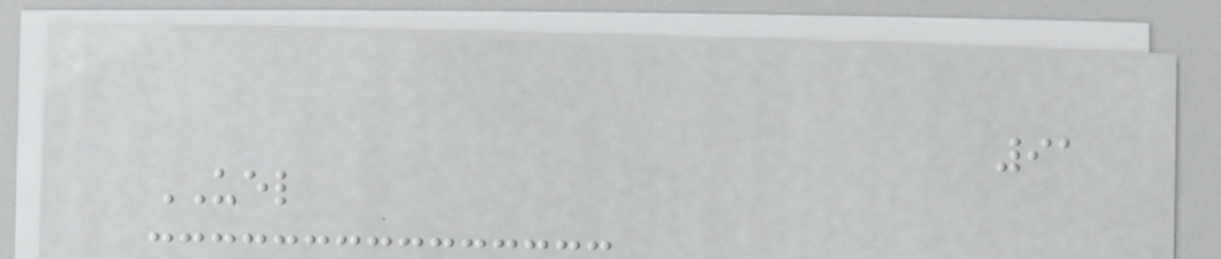91
UEL
